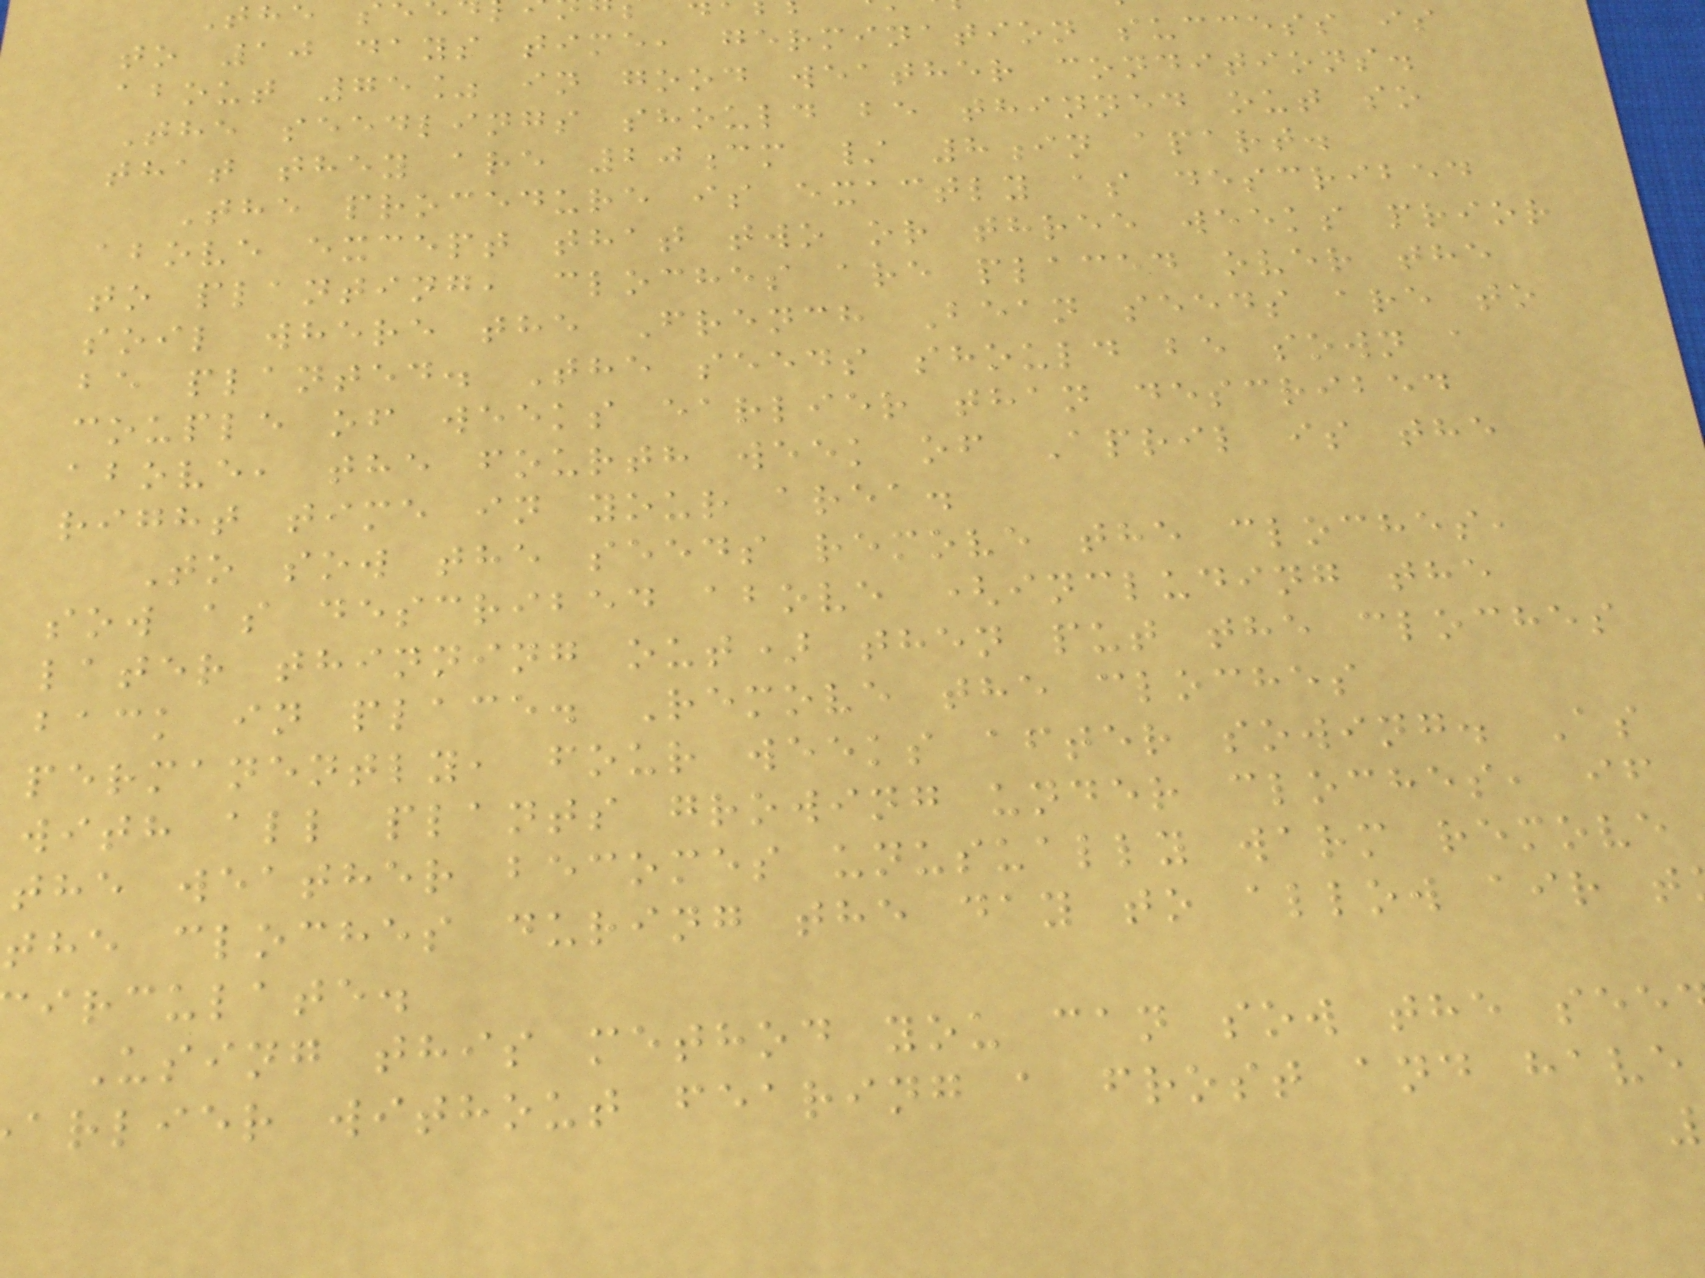to 10 days time, germination success is
about 75% in good weather conditions.
The seedlings should be thinned out so
that they are 20cm / 8in apart.
The procedure is exactly as described
above except that two or three weeks prior
to planting, cloches are placed over the
soil where the French Bean seeds are to
be planted. The seeds should be sown a
couple of weeks earlier than described
above, the fourth week of April is the
right time in your area.
To sow the seeds remove the cloches,
sow as described above (including the
later thinning out) then put the cloches
back in place. Remove the cloches
permanently, four weeks after sowing. As
with all plants growing under cloches, if
the weather becomes unusually warm remove
the cloches during the day to allow air t
irculate.
Using this method you can sow the see
arlier without fearing a frost and have
